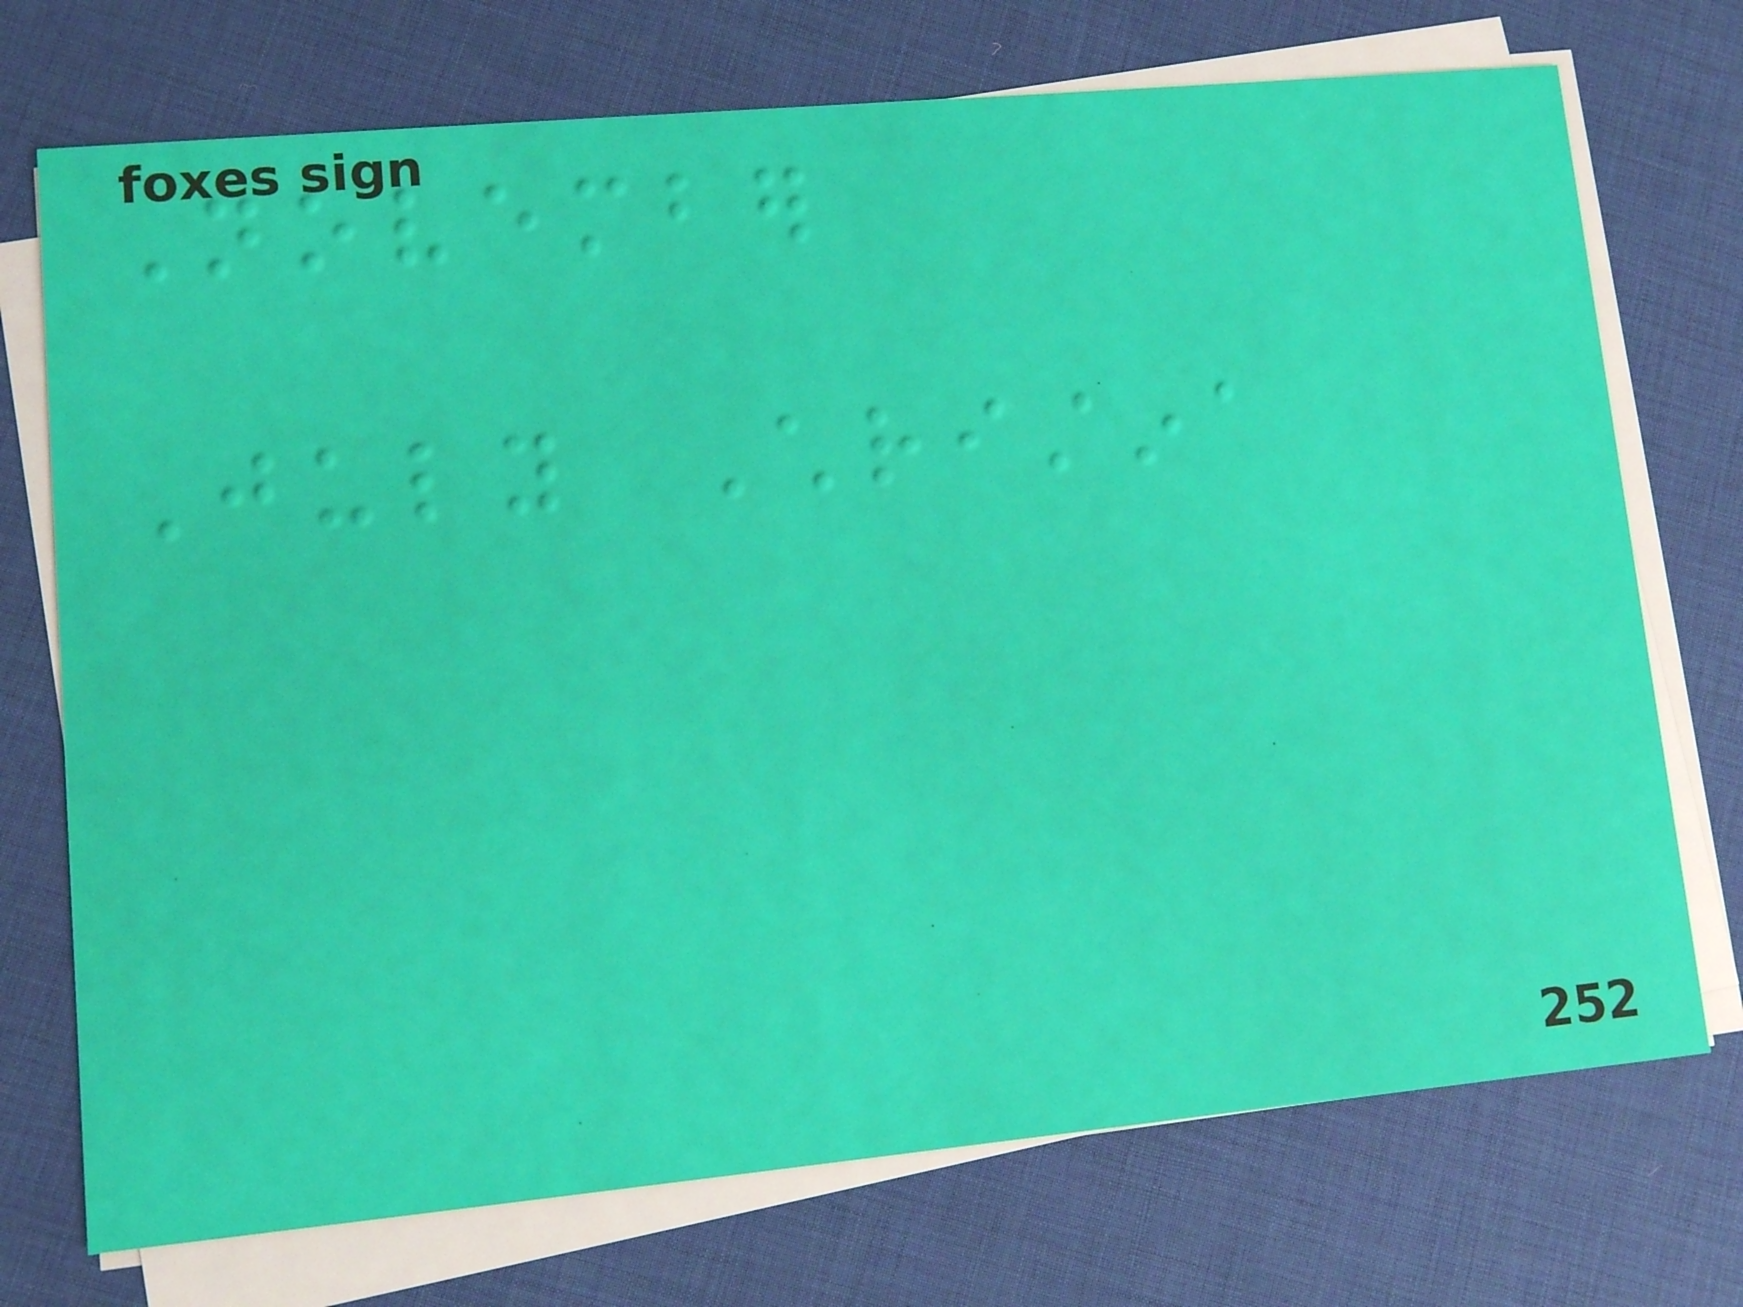November
July Christina
